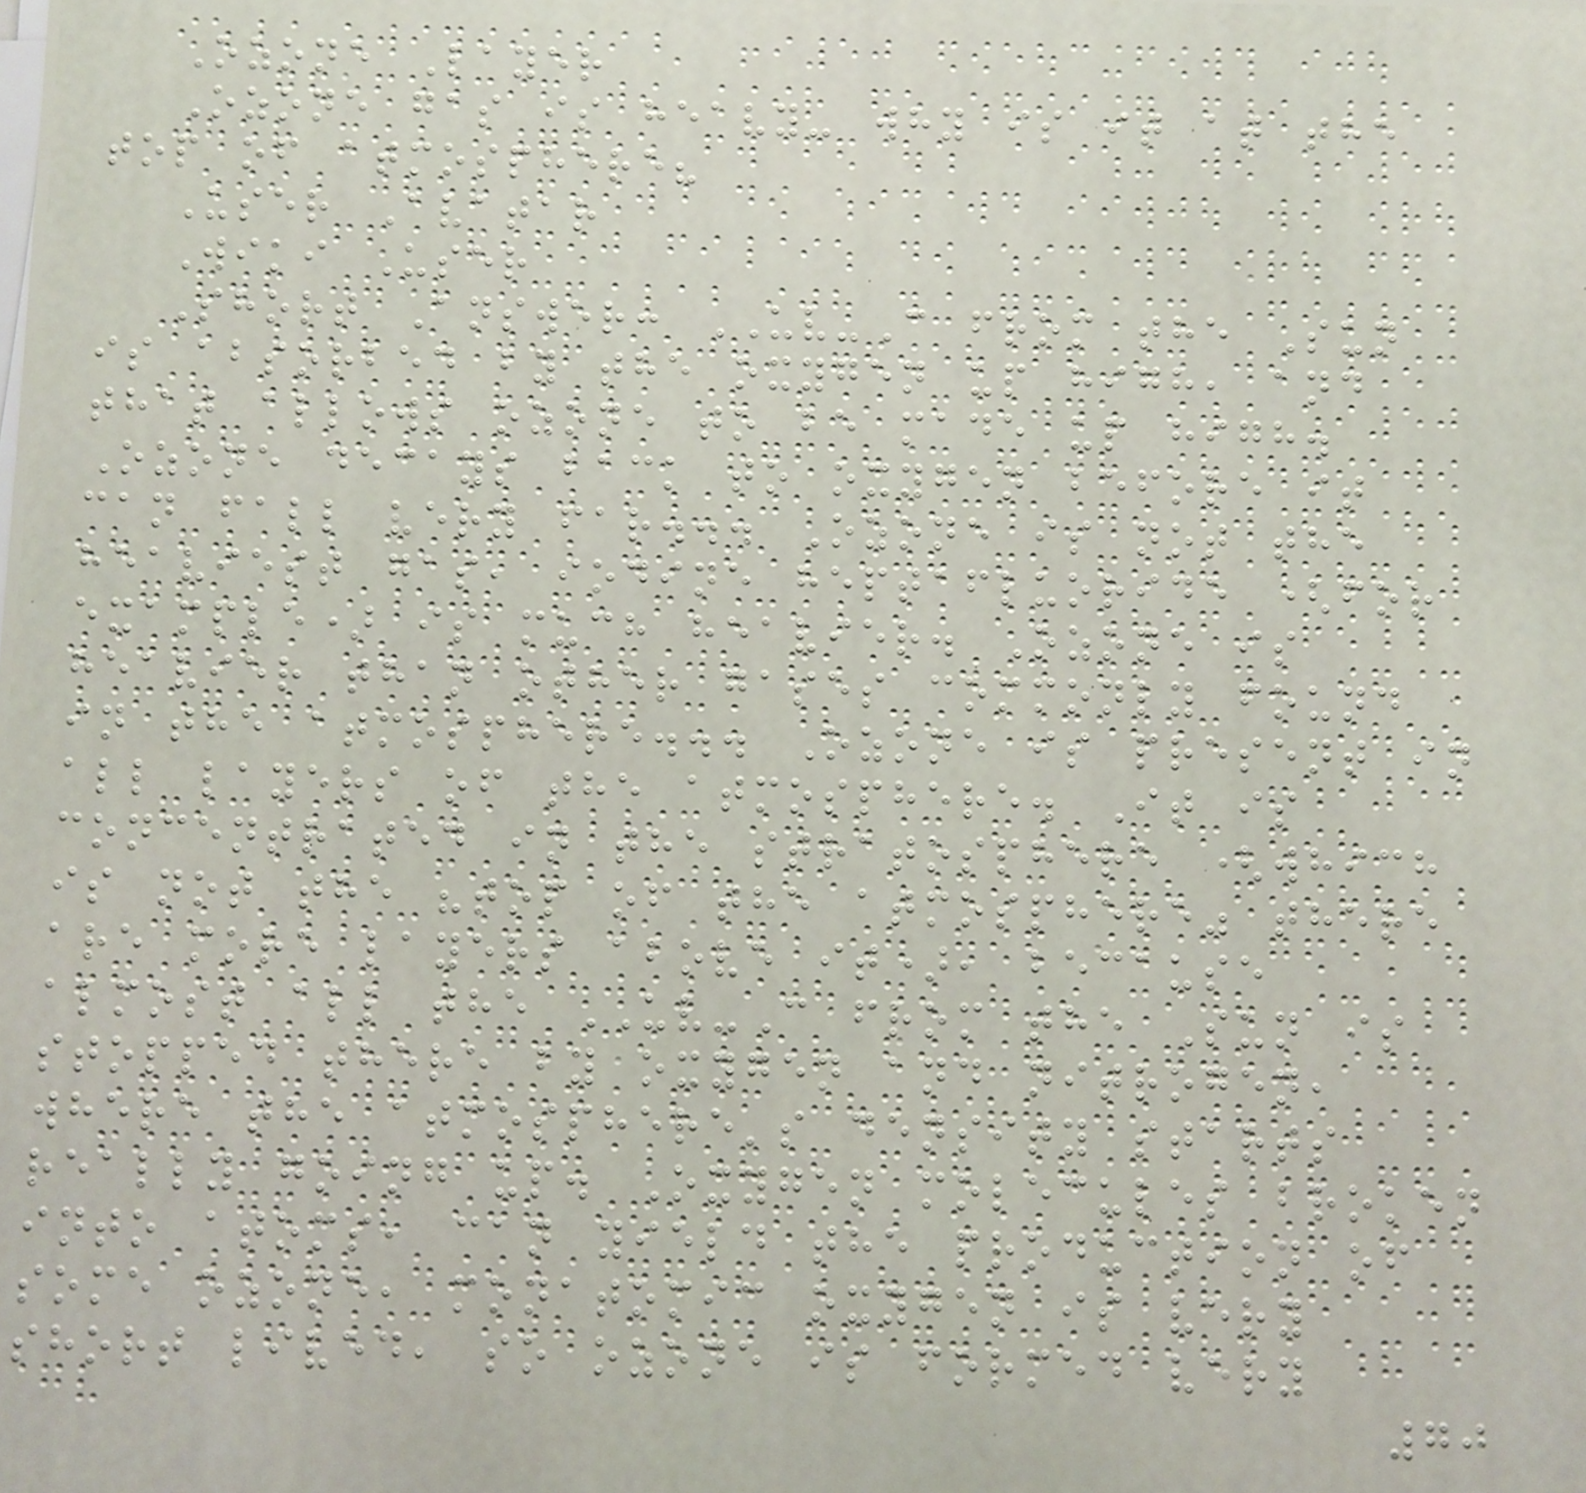Ozone Layer
Ozone gas is heavy- why is it at the
top of atmosphere?
User Avatar
Wiki User
Short Answer: UV-C from the Sun
is absorbed by the oxygen up high, and
that allows ozone to be made up high.
Ozone decays back to oxygen before it
can fall very far... Ozone is not the
heaviest gas, iodine heptafluoride (for
example) is much heavier. Ozone is
heavier than other gases commonly found
in the atmosphere... Ozone is present in
all layers of the atmosphere. It is
concentrated in the stratosphere (which
is not the "top of the atmosphere" there
are more layers above it), because
almost all the UV-C from the Sun is
stopped there by oxygen and nitrogen,
where the atmosphere's density starts
really going up. Oxygen molecules broken
into atoms, can yield the production of
some ozone, monatomic oxygen is very
short lived, so ozone is formed very
70
